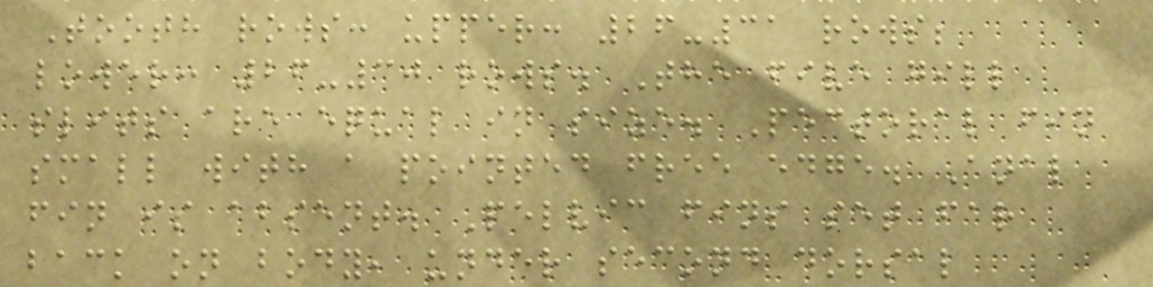Tooth rows: upper: 26-31 rows;
lower: 26-30 rows. The five gill
slits are equal in size. Pectoral fin
small with a pointed free edge. Anal
fin is absent. Pelvic fins set far
back on body, under second dorsal
